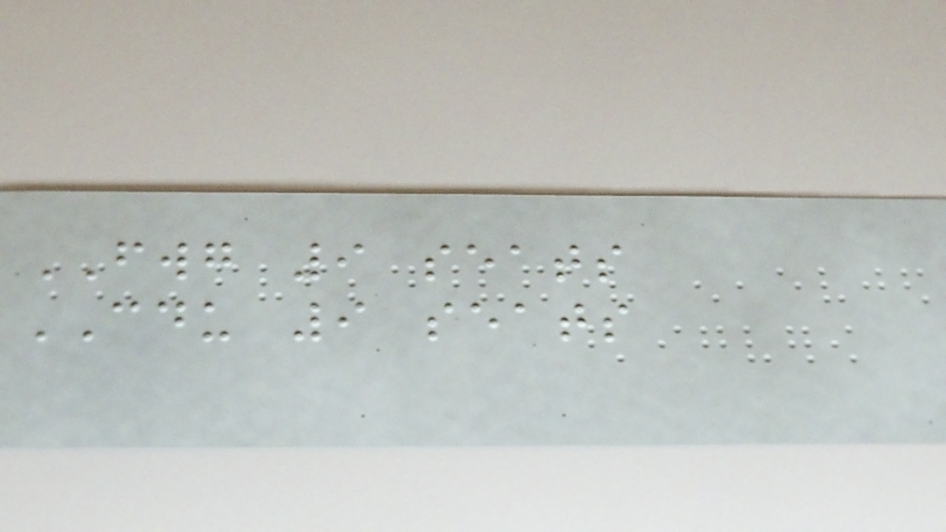FWG 9 seats
CDU 9 seats
